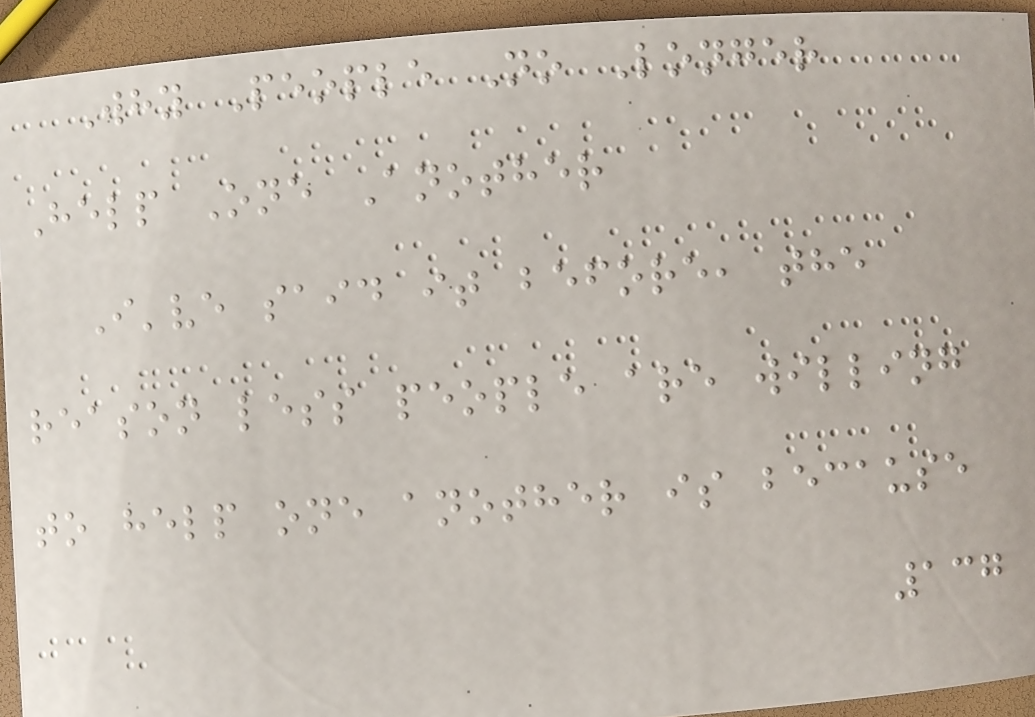Why People No Longer
Help One Another
I've said it before, the
reason less people are willing
to help one another is because
137
